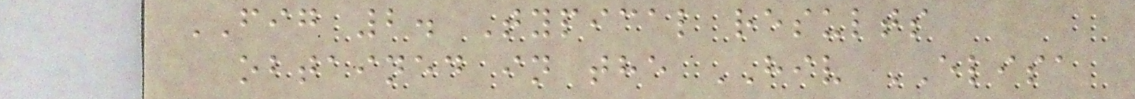FIG 2. Typical results
obtained in the HIV ELISA
